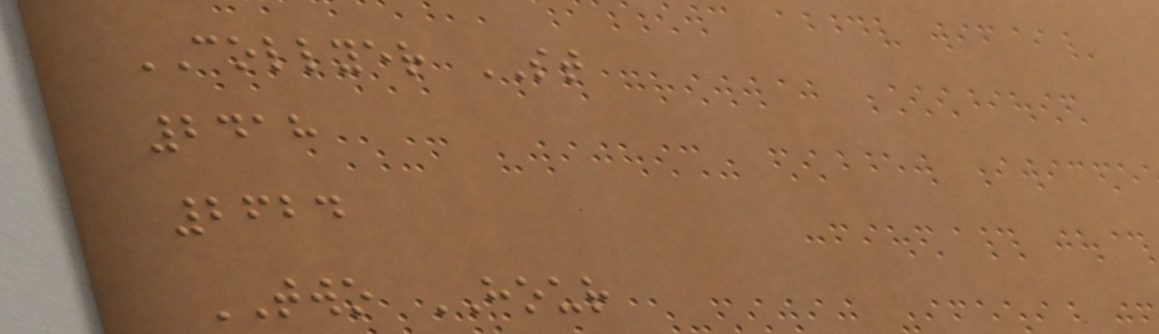COLLYER ST
2418
2624
TWO HOUR
